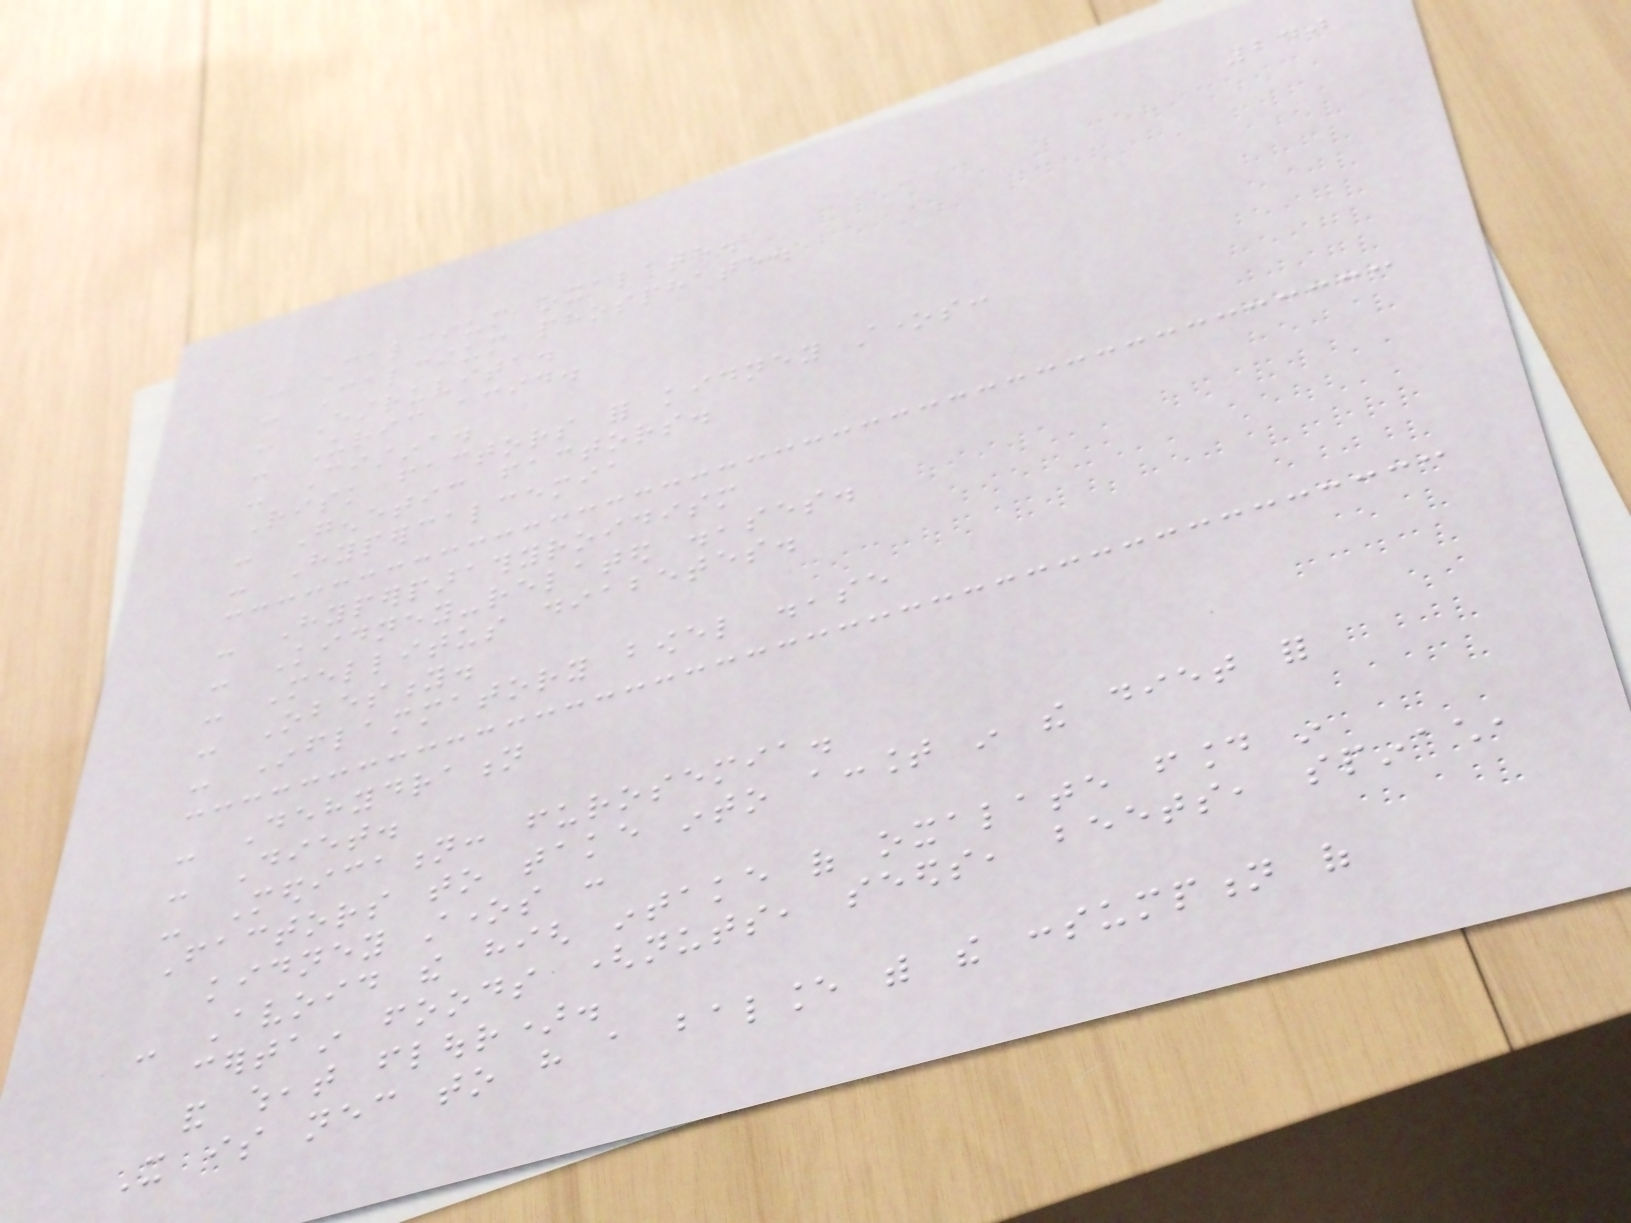240
- Calcium oxalate.
- Calcium phosphate.
- Estruvita.
- Uric acid.
- Cistina.
Risk factors for kidney stones:
- Genetic factors.
- Hypercalcemia
- Hyperparathyroidism
- Kidney-related diseases.
- Mellitus diabetes.
- Obesity.
- Inflammatory bowel disease
- Dehydration
- Diet.
- Medication: furosemia.
Factors to take into account in the diet for
kidney stones :
- Avoid the high intake of oxalate found in
certain foods (nuts, seeds, beets, spinach,
and wheat flour).
It is necessary to have a balance with the consumption of
